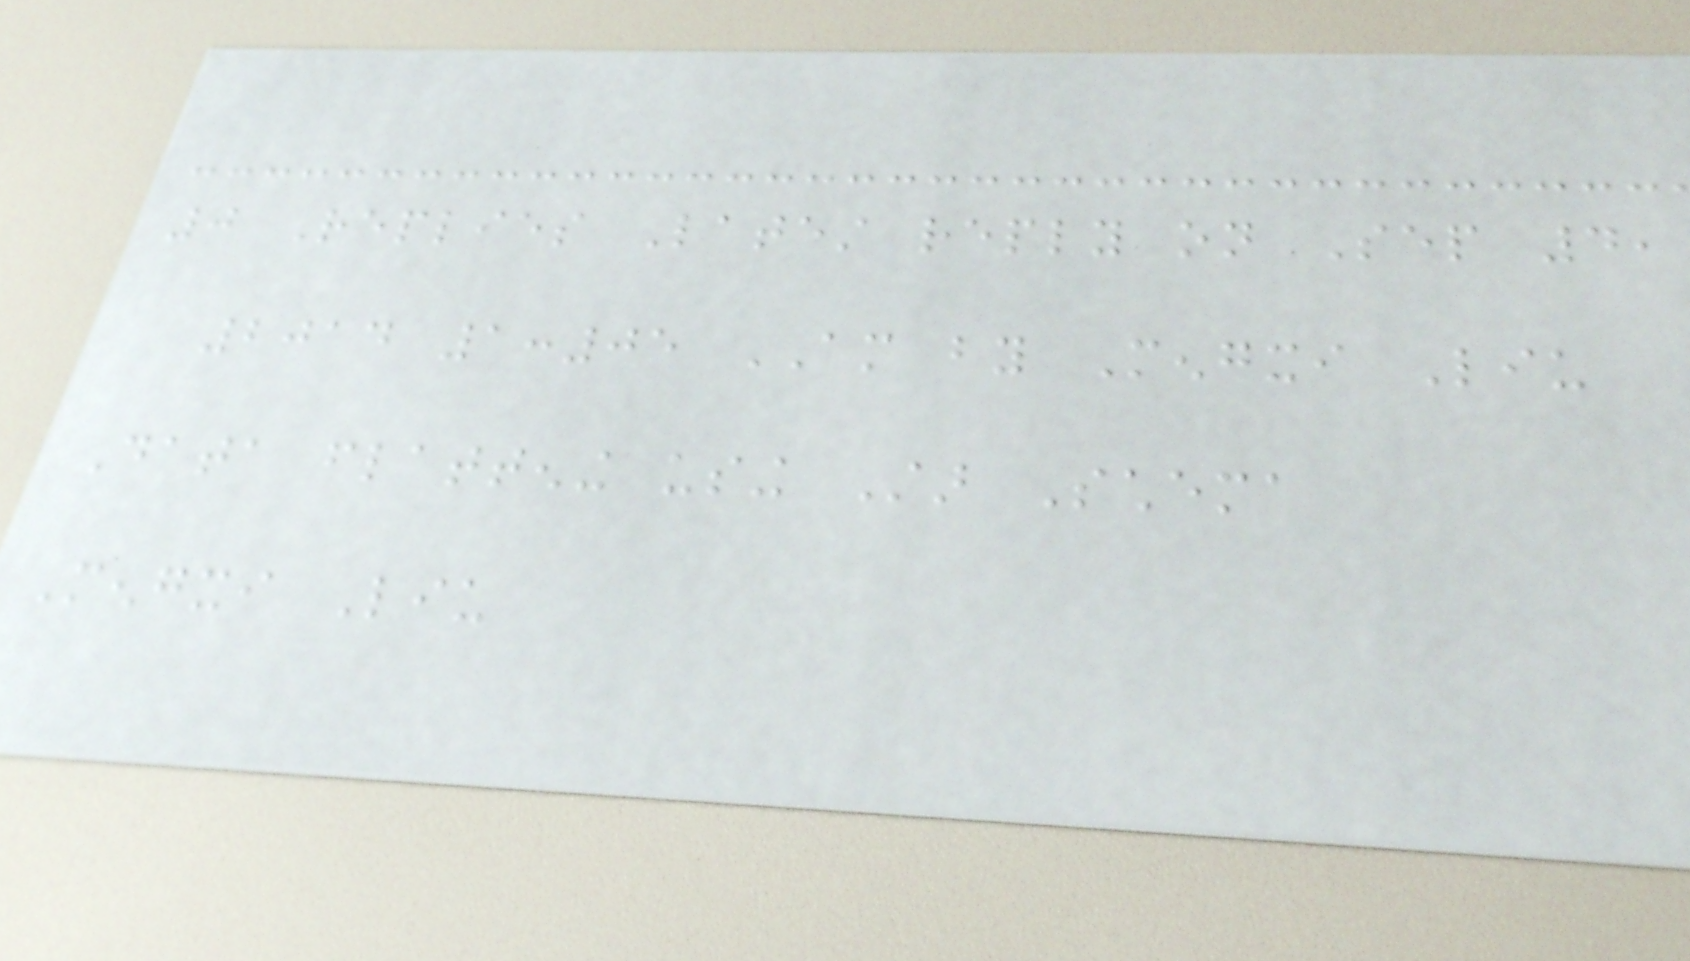0 Replies Latest reply on Sep 4,
2014 1:05 AM by Mengxi Liu
Data flattening using Star Schema
Mengxi Liu
